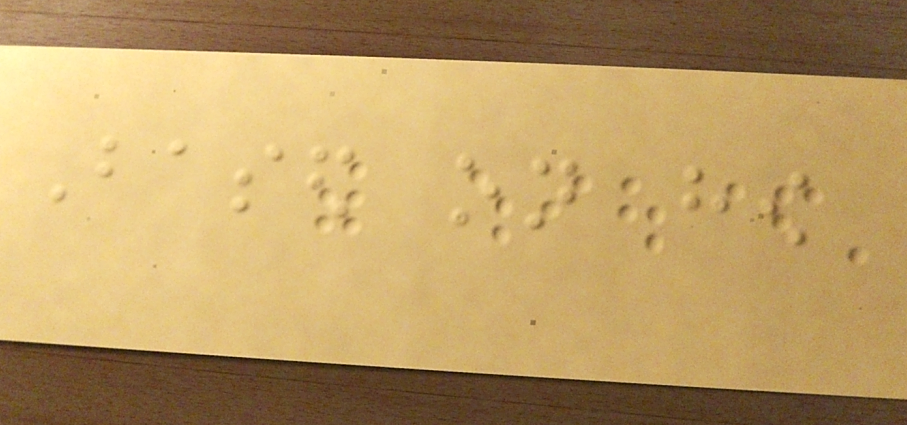Based on how
